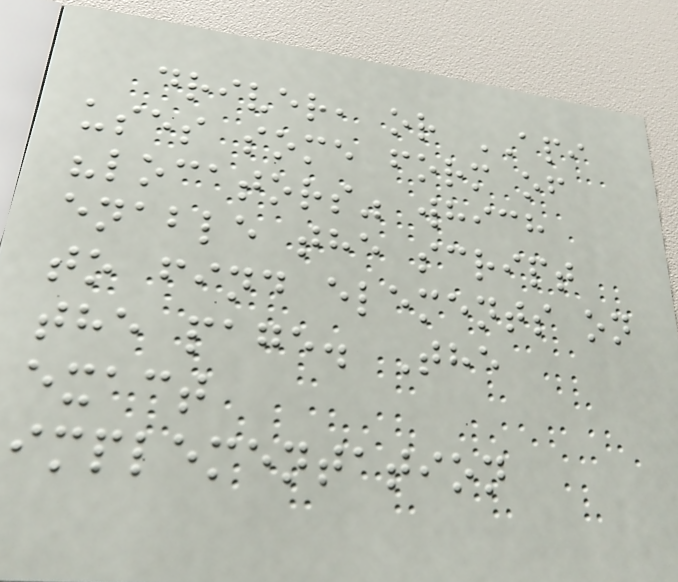driver, or API
uses some form of
"locators" which
enable the script
to find elements on
the page. The
exact
implementation
